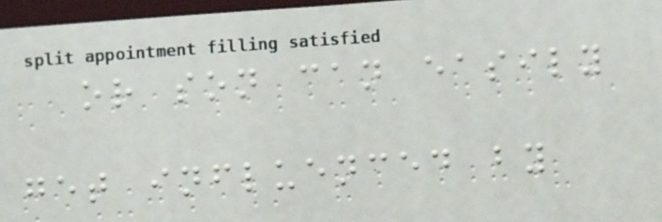or son can easily
get influenced by
